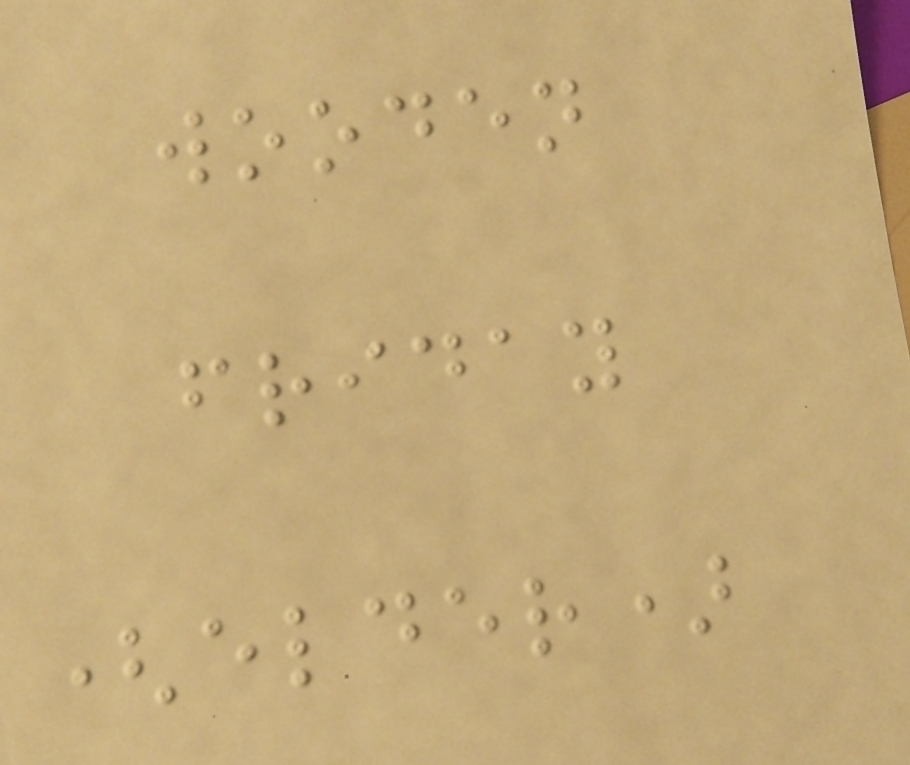wooden
friday
(elder)
